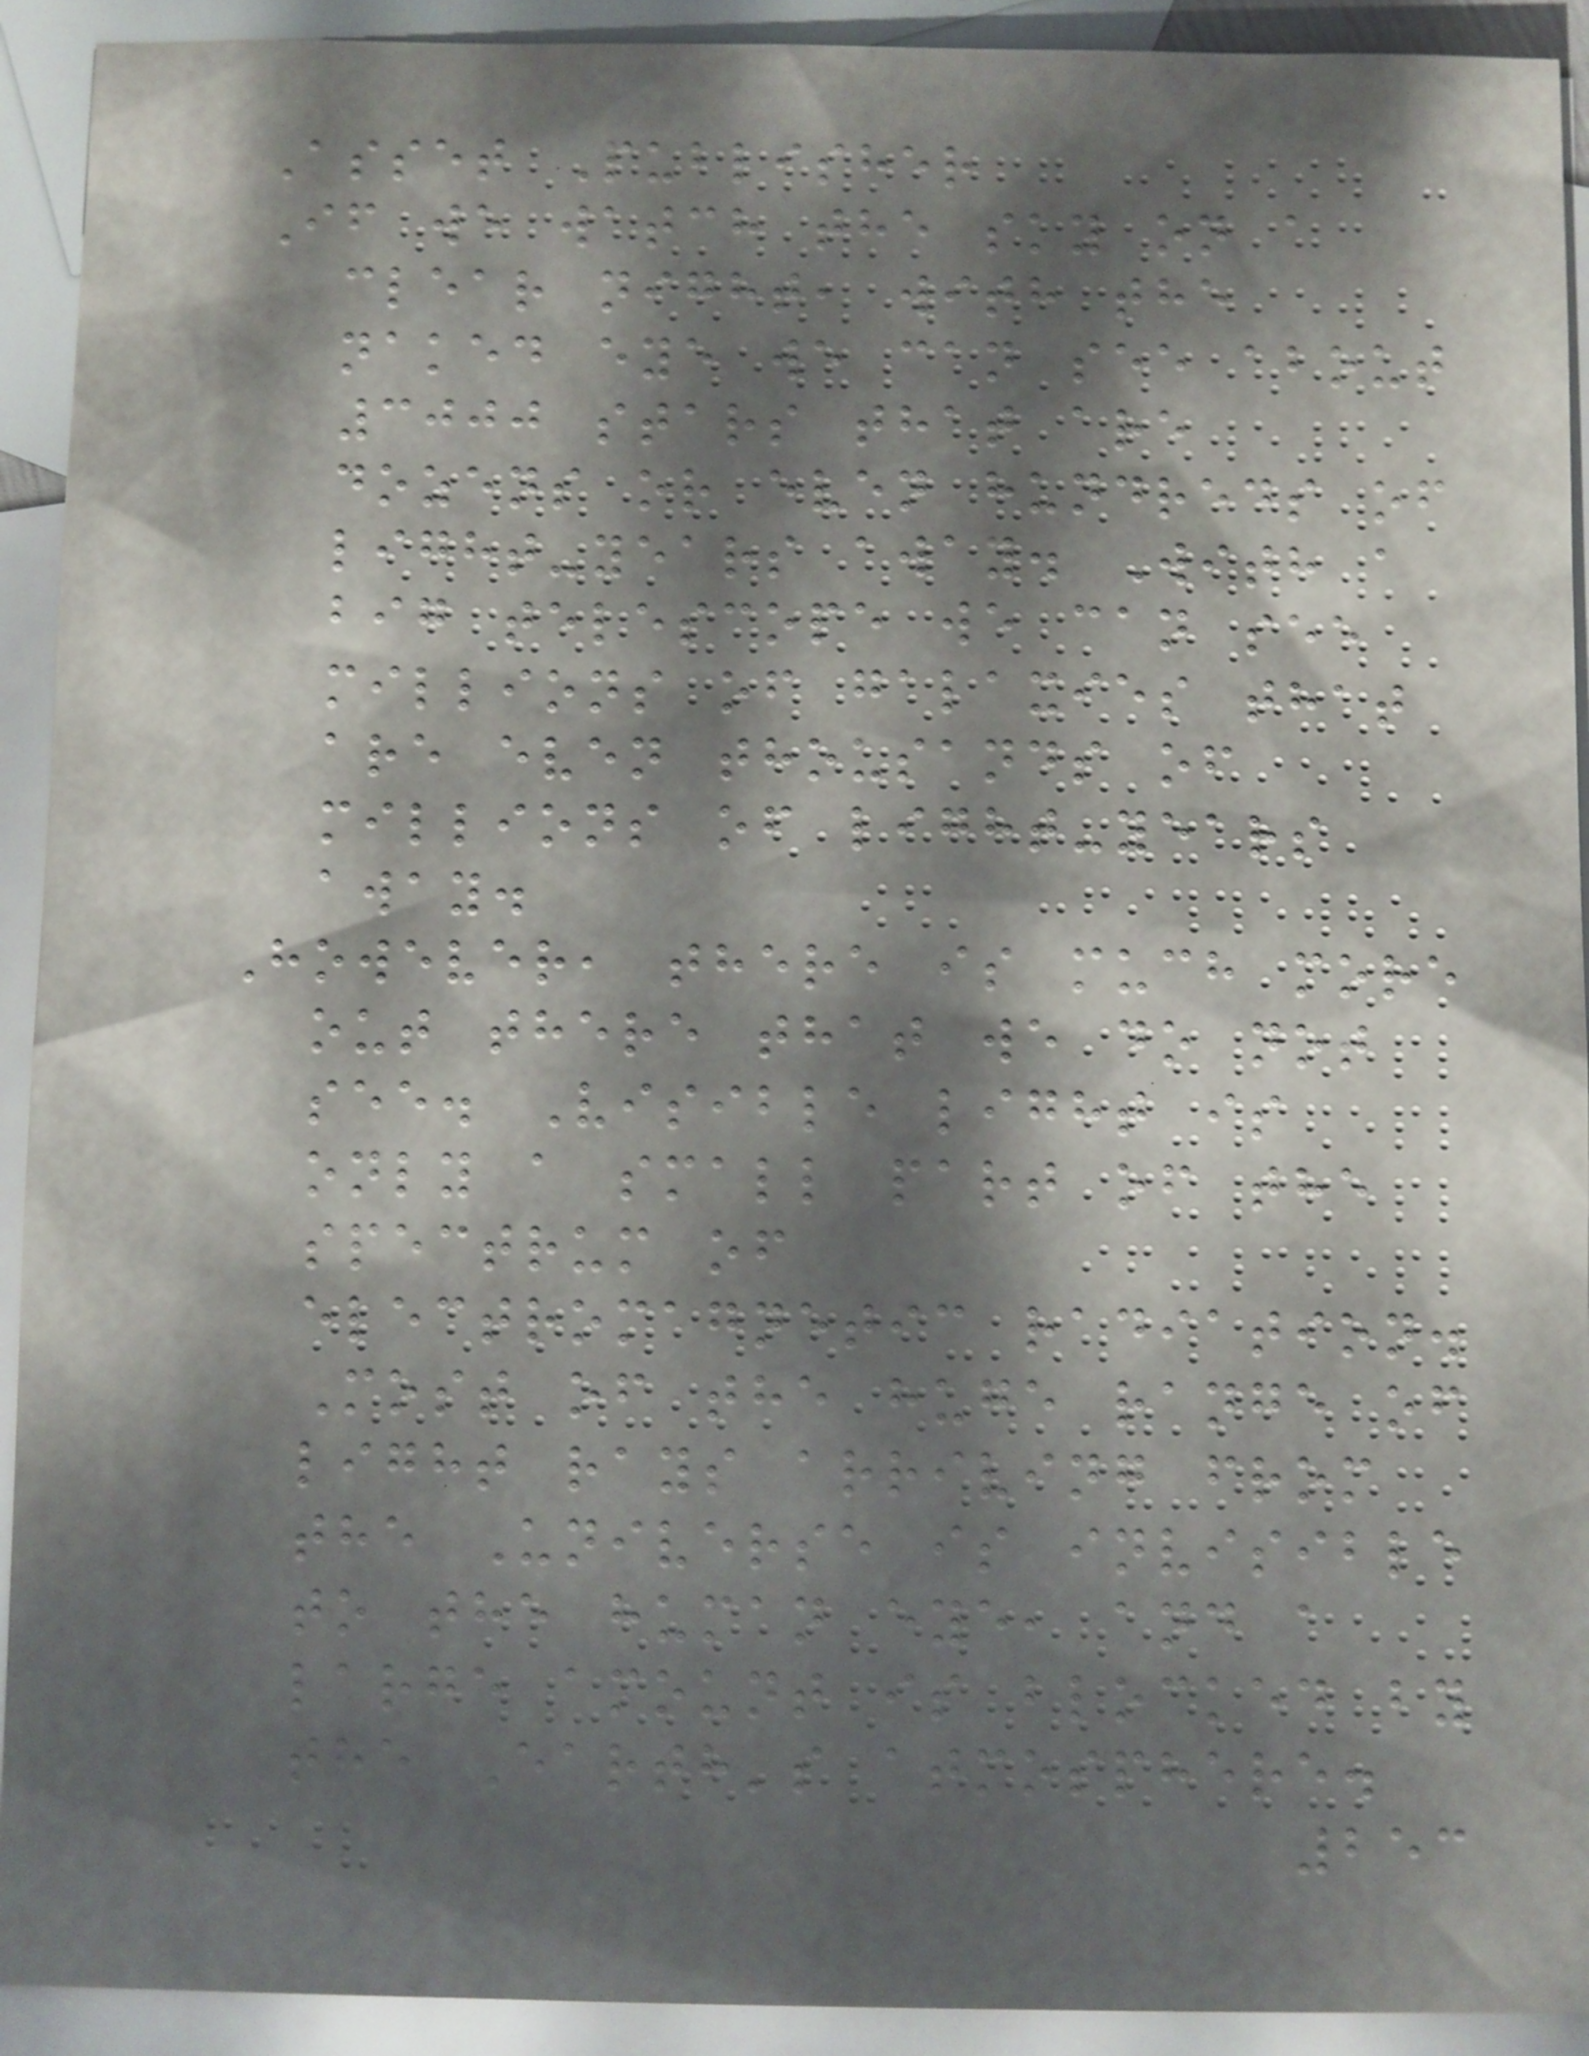Asset Publisher
If we watch the sky on a
clear night, with the
naked eye we can see about
3000 stars that are
dozens or even hundreds of
light-years away. With a
big telescope we can see
millions of galaxies that
are even thousands of
millions of light-years
away.
However, there is much more
out there that we do not
see. Visible light is
only a small part of the
spectrum of
electromagnetic radiation.
Most of the huge range of
light rays arriving from
the Universe is invisible
to the human eye, and a
large amount is blocked by
the Earth's atmosphere.
253
